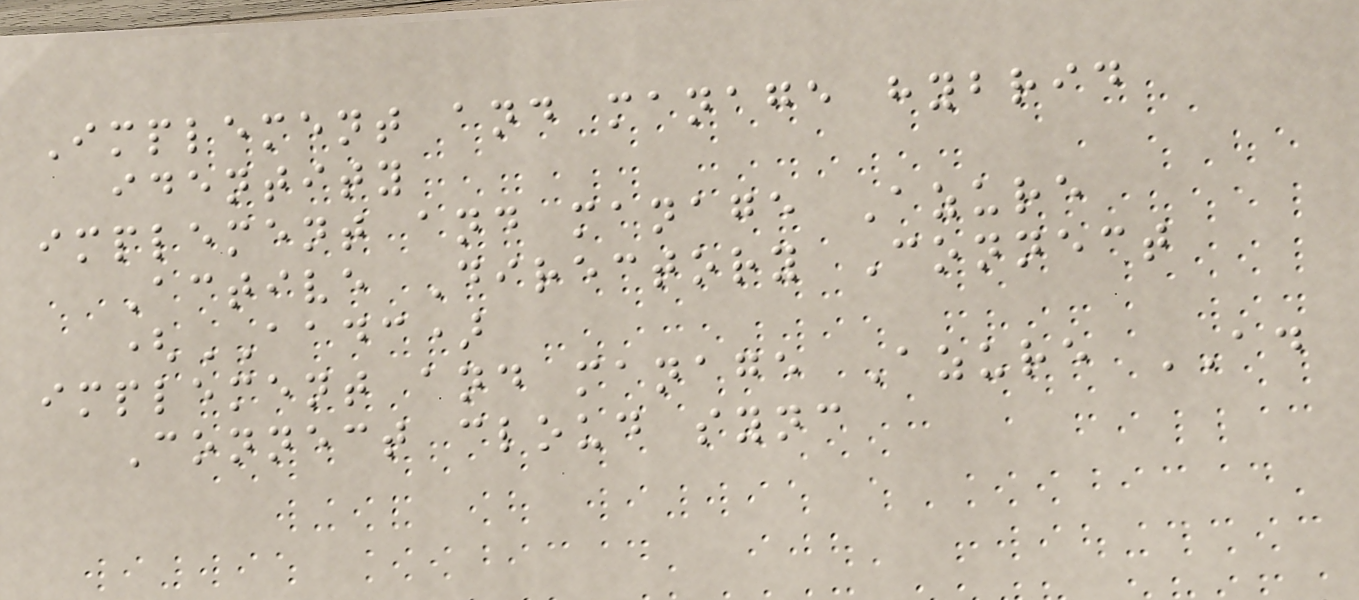Implement and manage hybrid
identity
implement and manage Azure
Active Directory Connect
(AADC)
implement and manage Azure AD
Connect cloud sync
